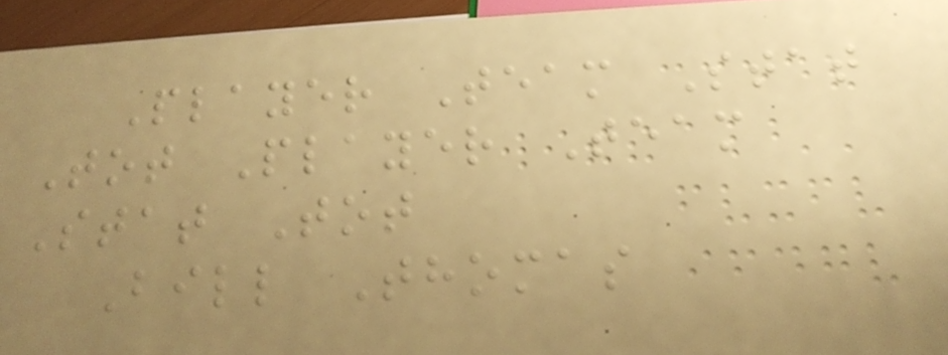Player Team Stat
Tot Player Team
Stat Tot
Bill Thomas
